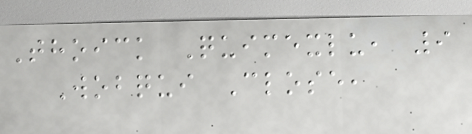Thoick Quimexlu, 9
Wobqui Close,
